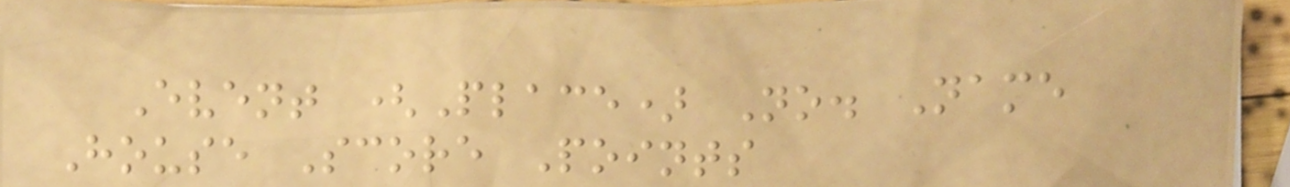Event (Place) No. Name
House Score Points
